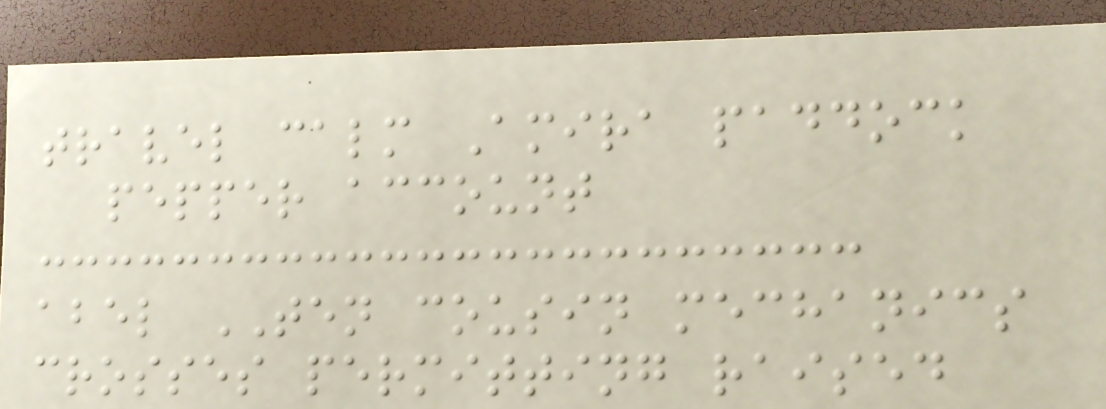travel calm Amira paddock
pepper account
abel TEN cousin mechanics
crosses permitting raised
